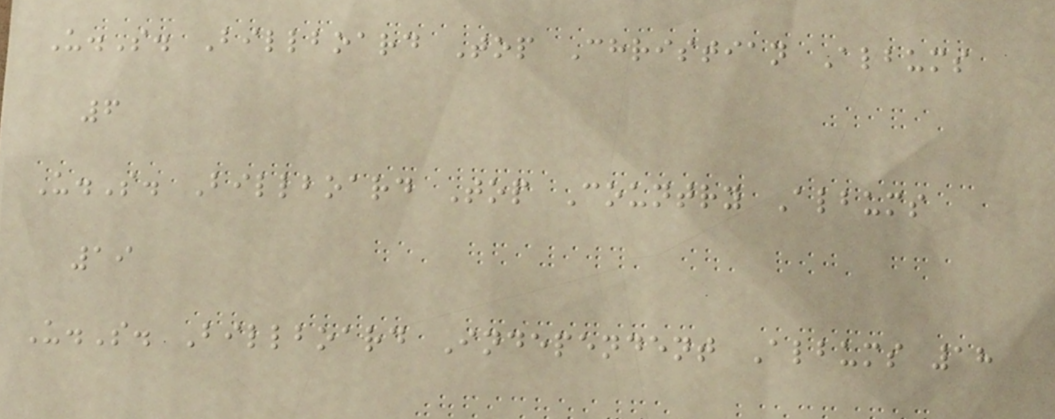U.S. Billboard Top Christian Albums
6
U.S. Billboard Top Country Albums
19
U.S. Billboard Independent Albums 18
